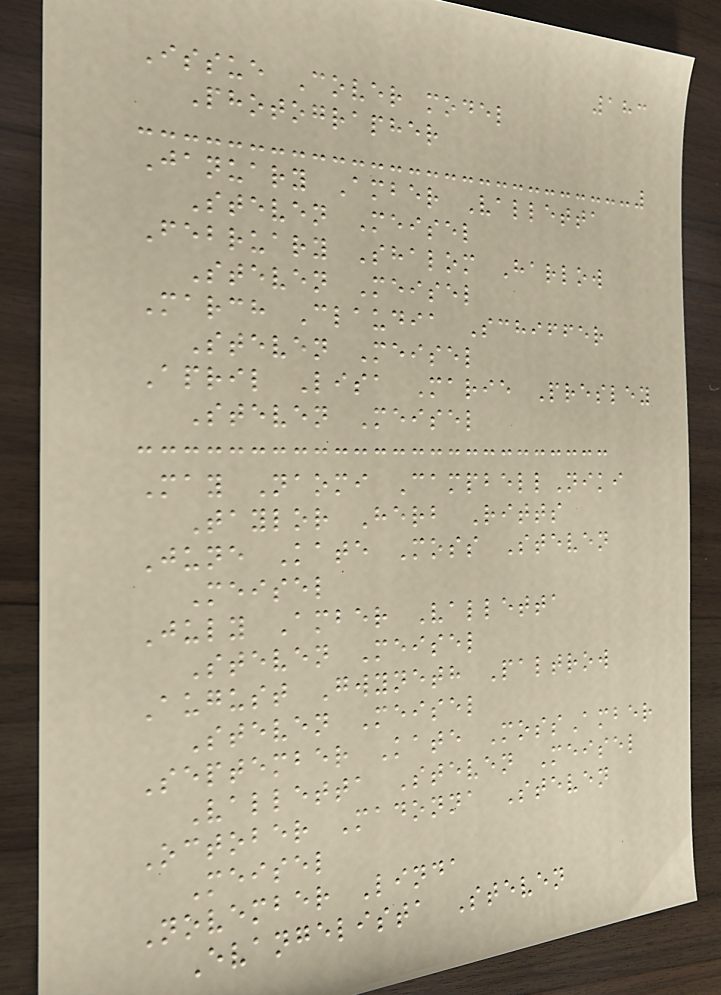183
Issue Cover model
Photographer
January Amber Valletta
Steven Meisel
February Shalom Harlow
Steven Meisel
March Claudia Schiffer
Steven Meisel
April Lisa Marie Presley
Steven Meisel
May Naomi CampbellNiki
Taylor Herb Ritts
June Kate Moss Steven
Meisel
July Amber Valletta
Steven Meisel
August Gwyneth Paltrow
Steven Meisel
September Kate MossAmber
Valletta Steven Meisel
October Madonna Steven
Meisel
November Linda
Evangelista Steven
